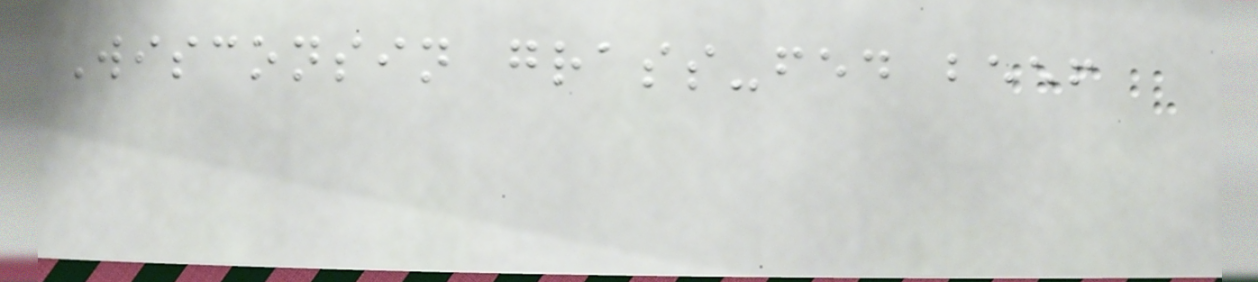Wisconsin grass-fed beef
